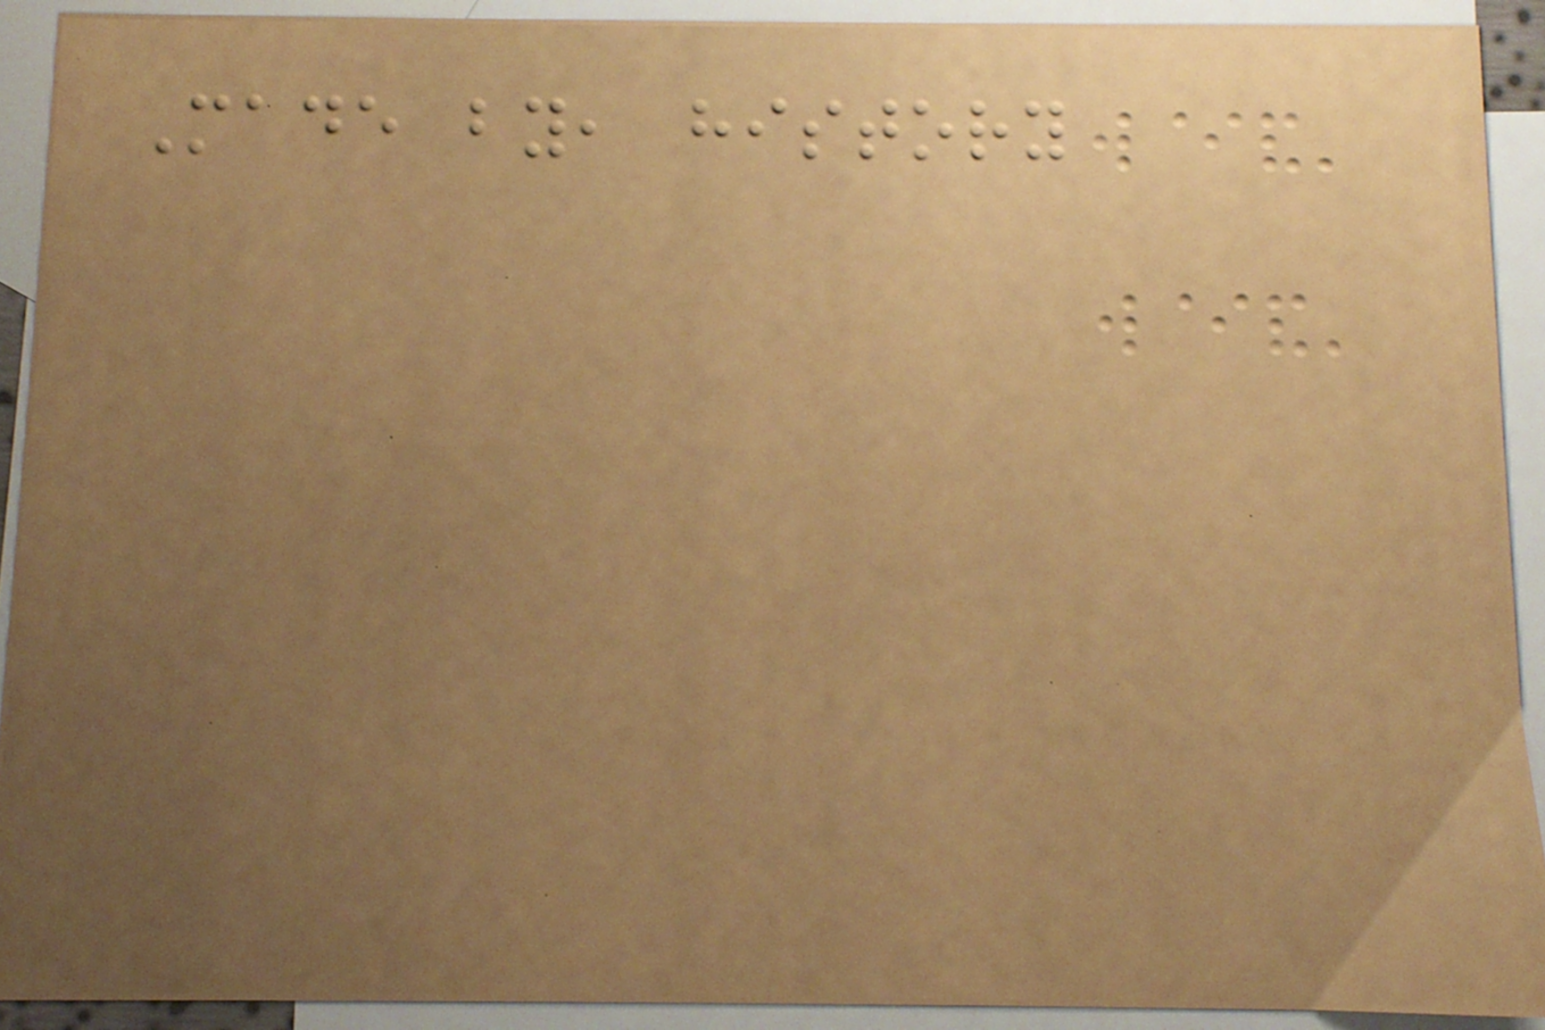Made by, history
